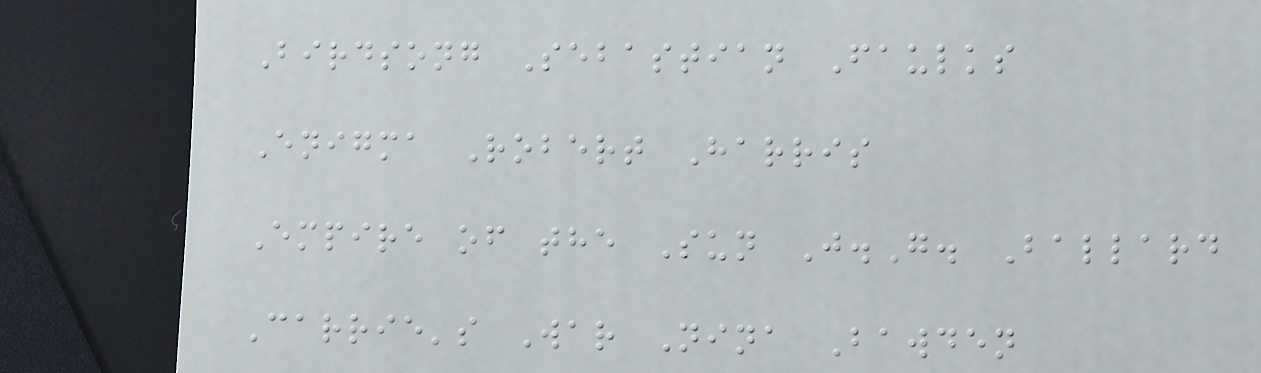Birdsong Sebastian Faulks
Enigma Robert Harris
Empire of the Sun J.G. Ballard
Carrie's War Nina Bawden
